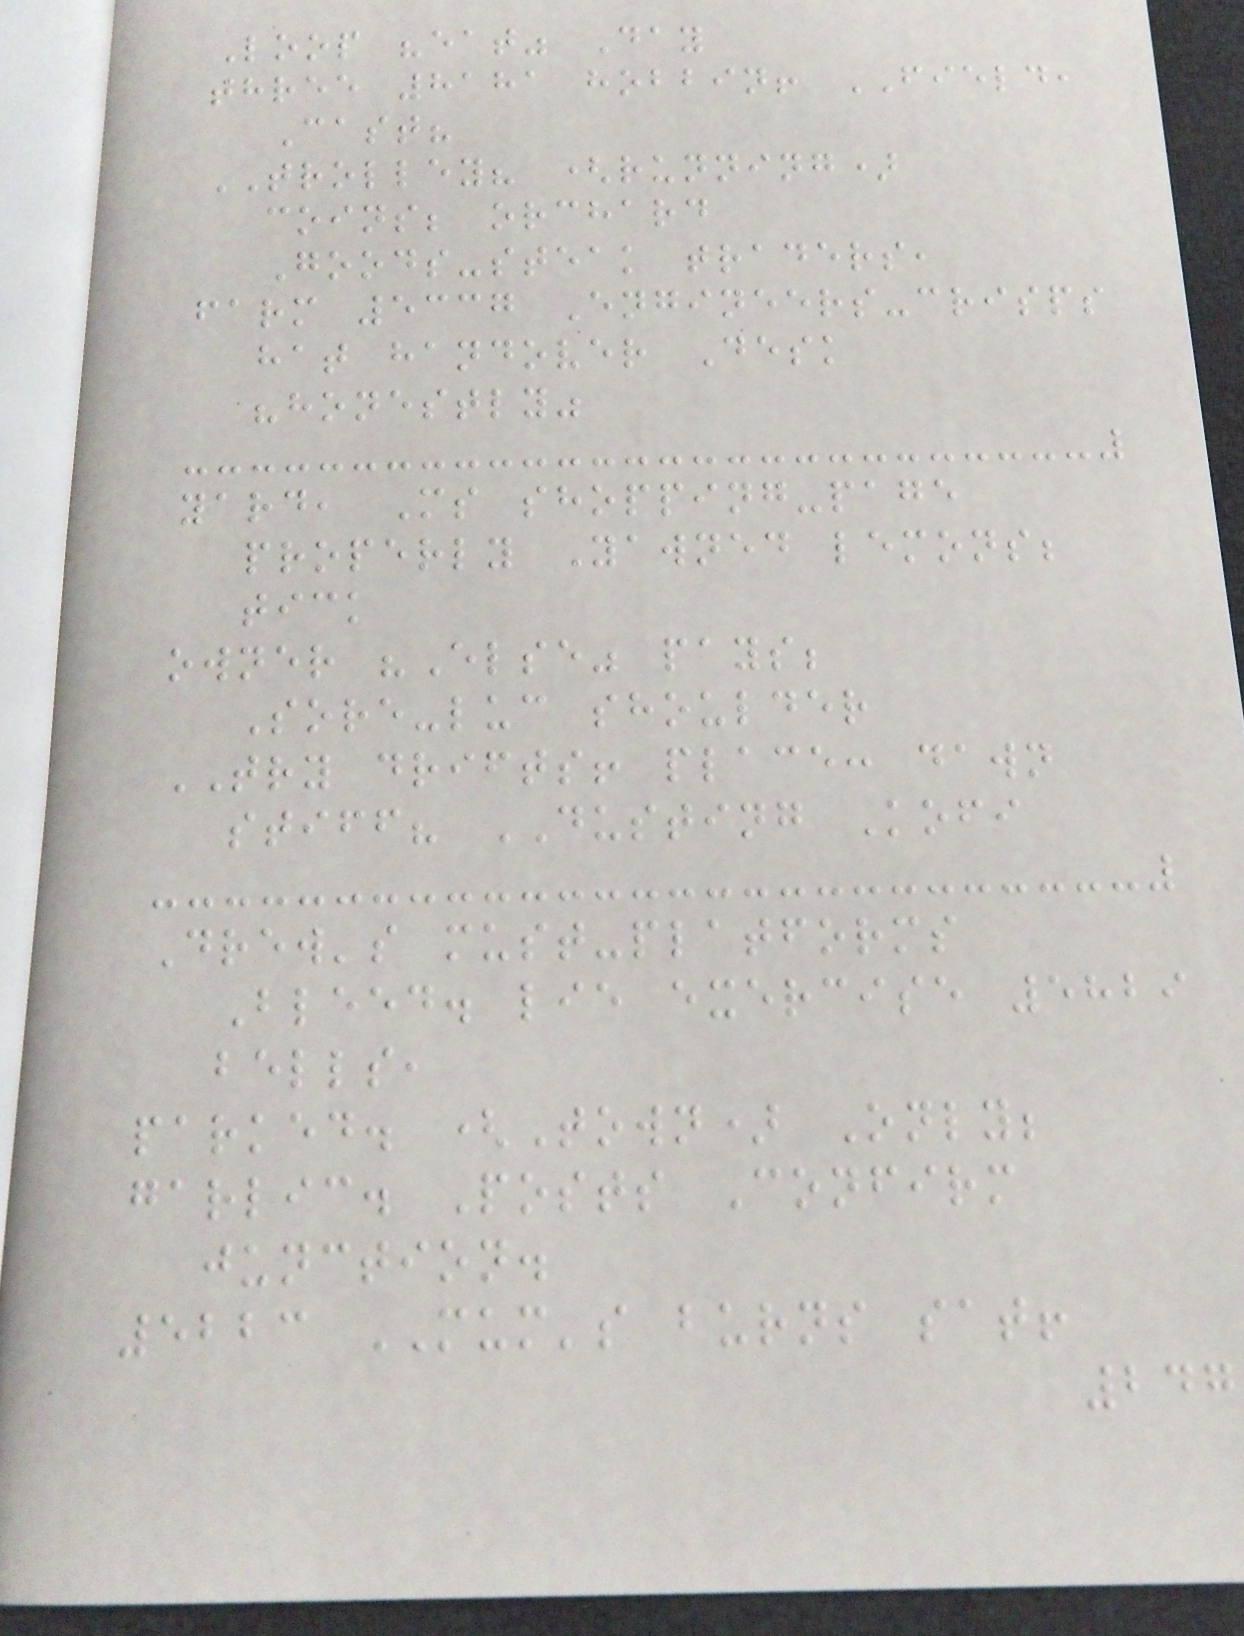Loop "eat" Day
three 8181 hobbin! FIELD,
Cast?
TROLLEY? (running)
coins; orchard
Goods-steak traders,
farm 5337 Engineers-crisps
hat handover Desk
"honestly"
yard, Ms shopping-page
properly Yawned lemons;
tick
owner "Else" pays;
Sore-luc shoulder
TRY drifts! place: dawn
stiff? DUSTING Kofi
Drew's must-platforms
Bleed. lie exercise 5829
bells,
parked. (Town) Only;
garlic. Posts Confirm
junction.
5223 MUM's burns sat!
247
